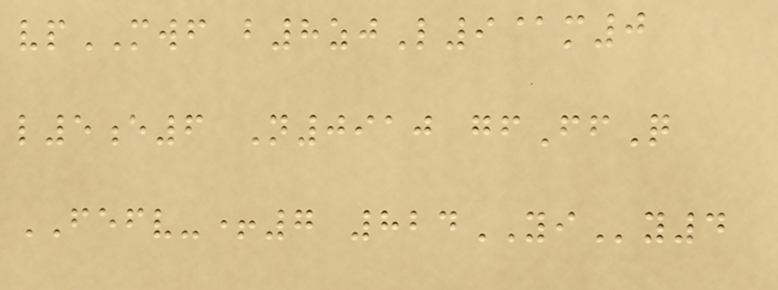vpMWF b8zjL9@m0
l5e6 N0910 gfFfQ
FEFV-+7 824YIy4
